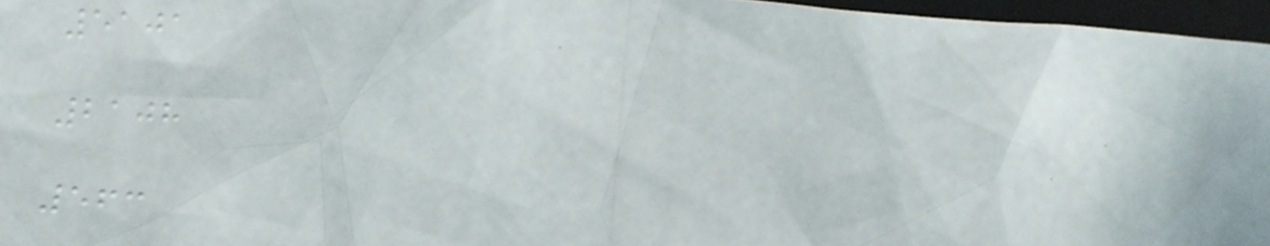5101
2108
563
